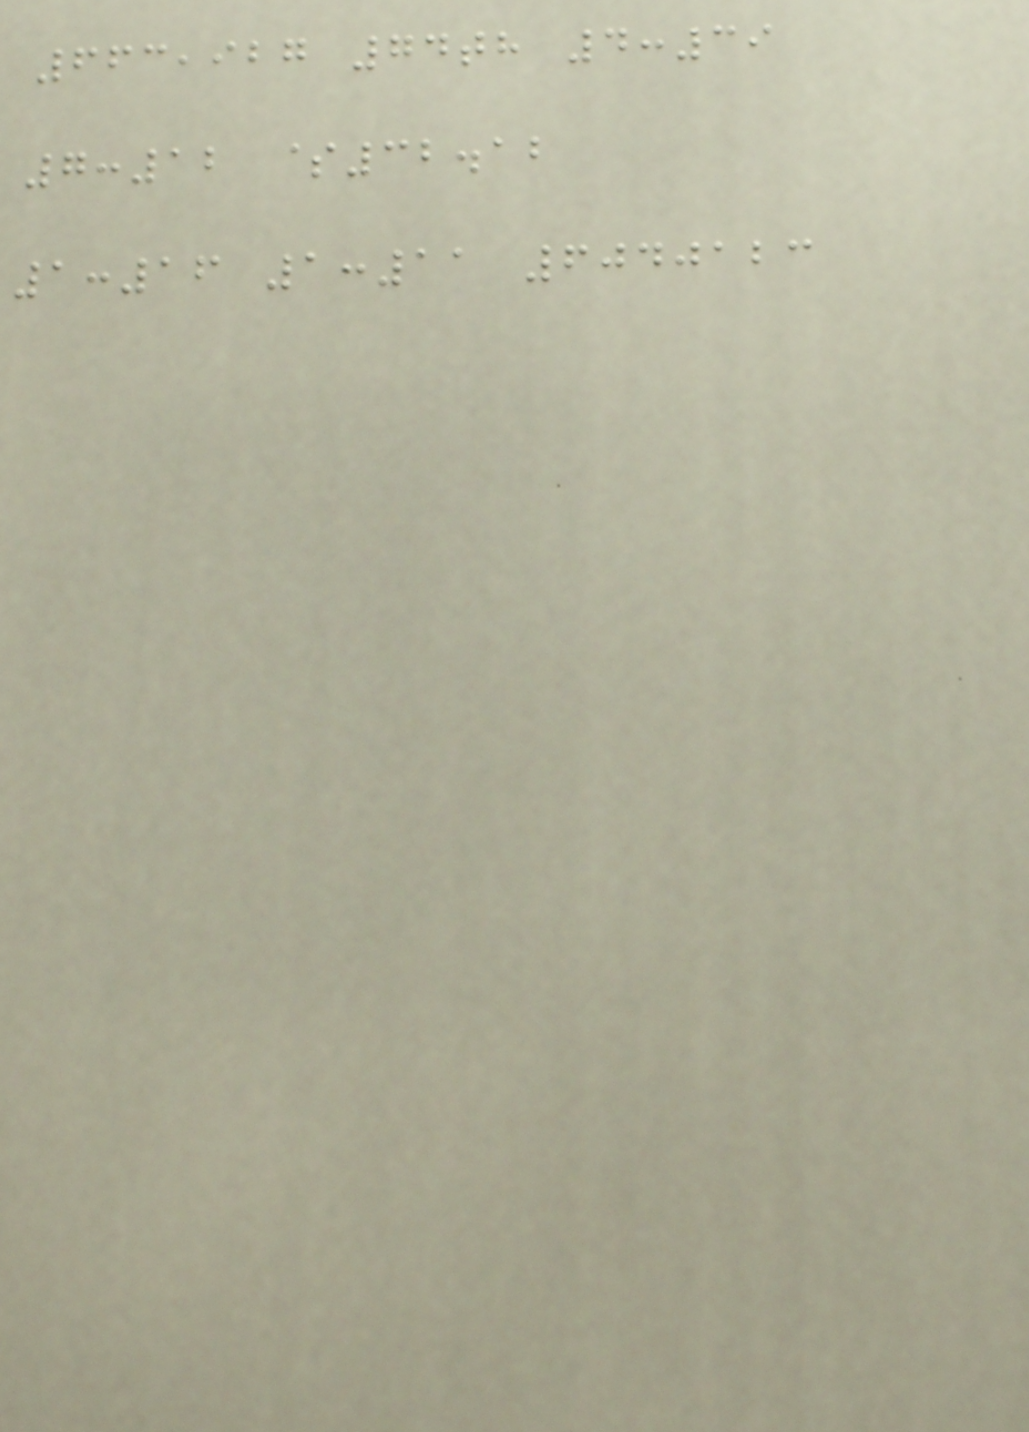663,927 74th 4:39
7:12 $32.12
1:16 1:11 6040123
